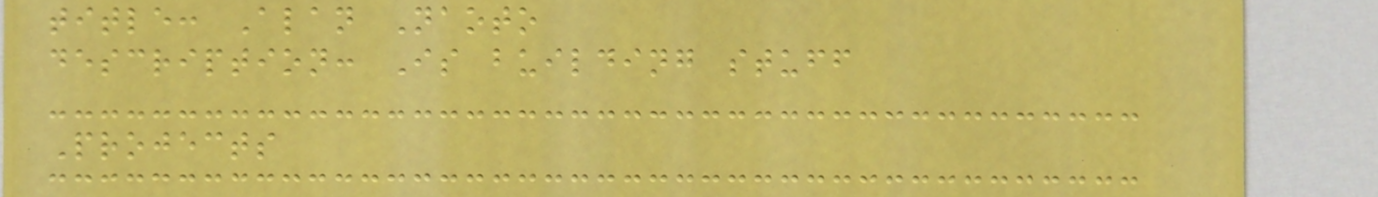title: Alan Naoto
description: Is building stuff
Projects
